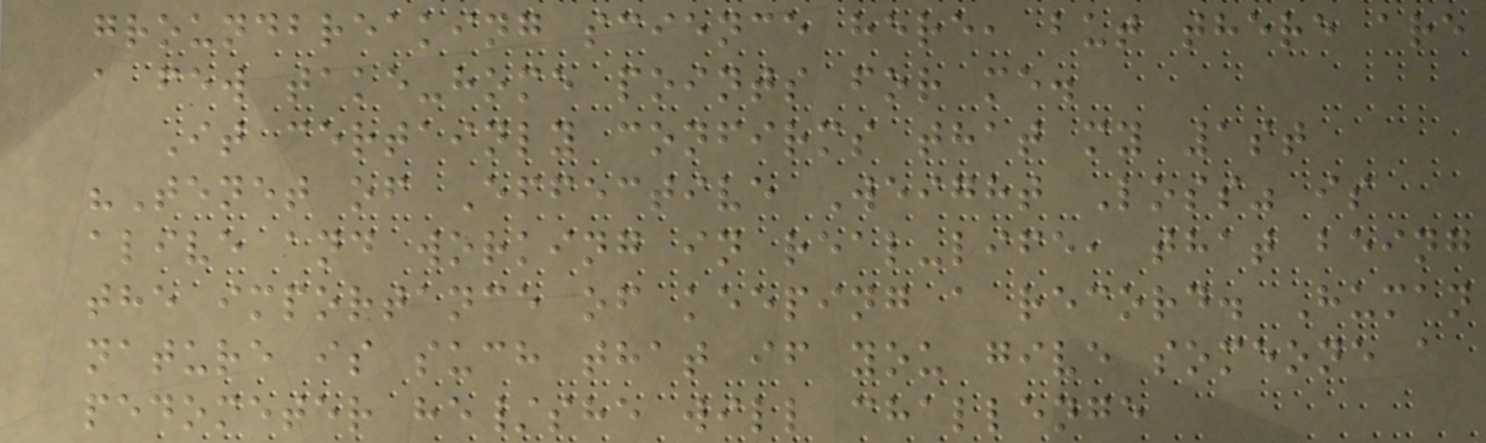groundbreaking science here, but there are
a few take-home points for me.
It certainly confirms that my 1st
"Tenet of Effective Weight Loss" is
alive and working in real-life, that being
the importance of keeping a record. Human
nature is such that if you give someone a
pedometer he/she will challenge
